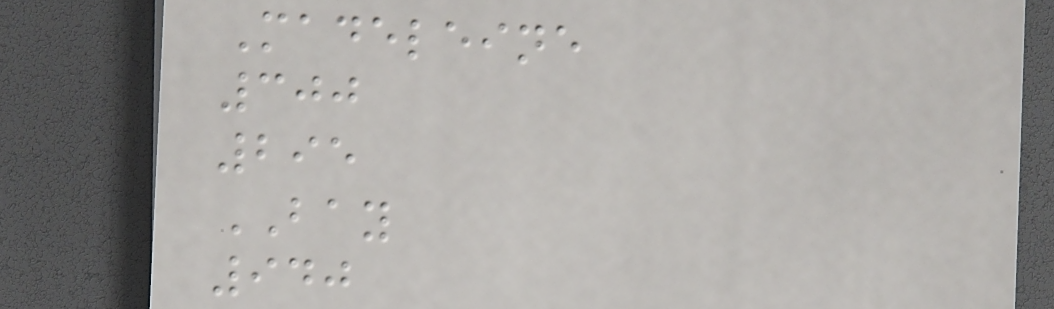Madeleine
300
295
BAY
940
